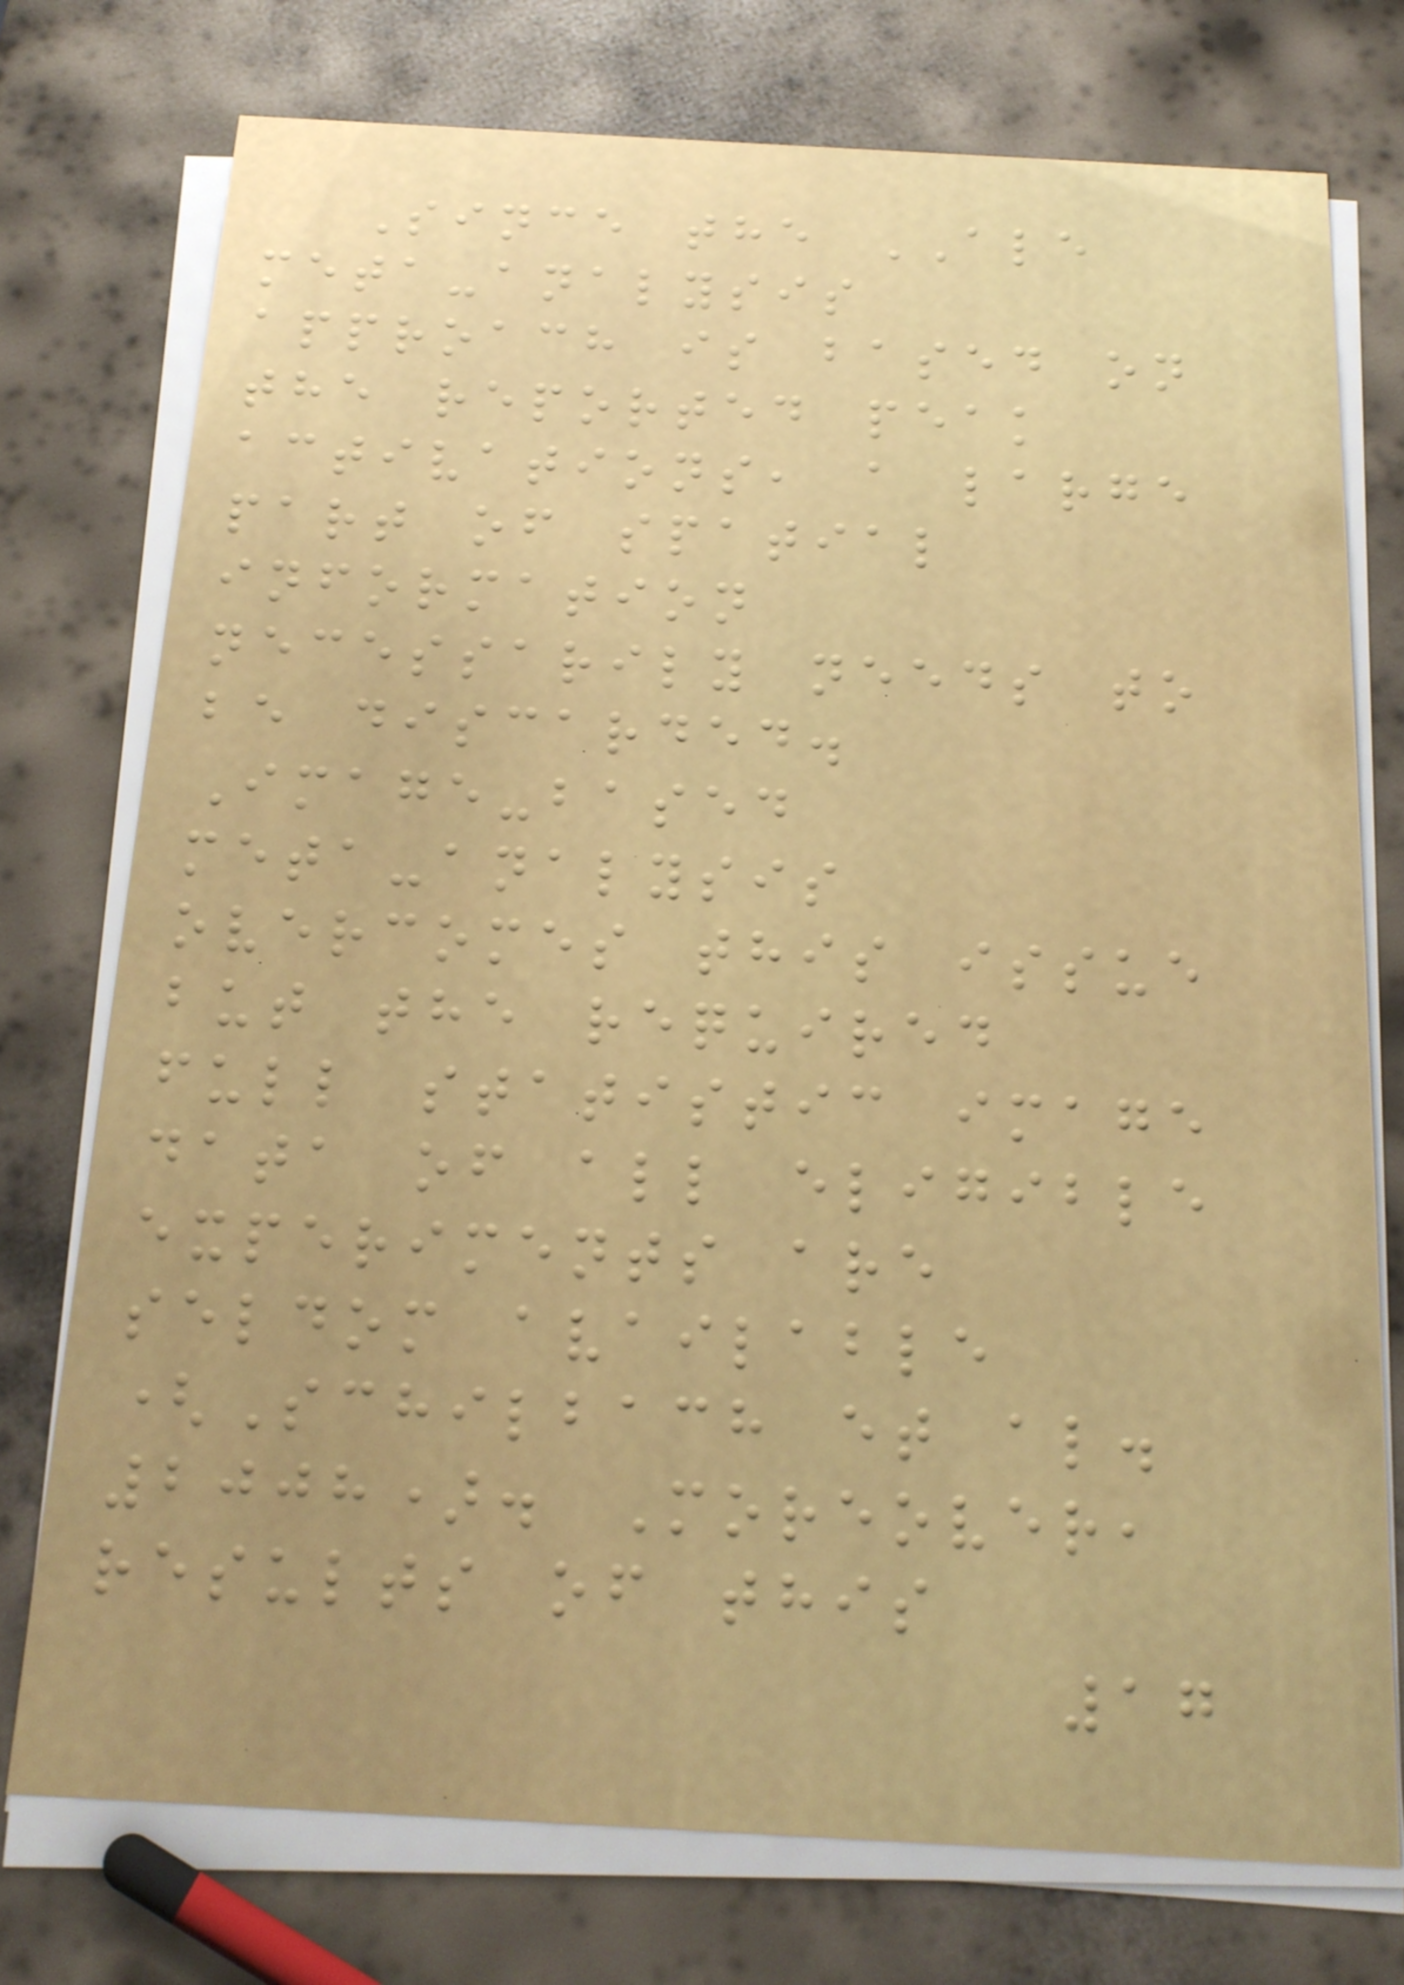Since the ALE
meta-analysis
approach is based on
the reported peak
activations, a large
part of spatial
information
necessarily needs to
be discarded.
Image-based
meta-analysis
overcomes this issue
but the required
full statistic image
data of all eligible
experiments are
seldom available
(Schilbach et al.
2008). Moreover,
results of this
17
